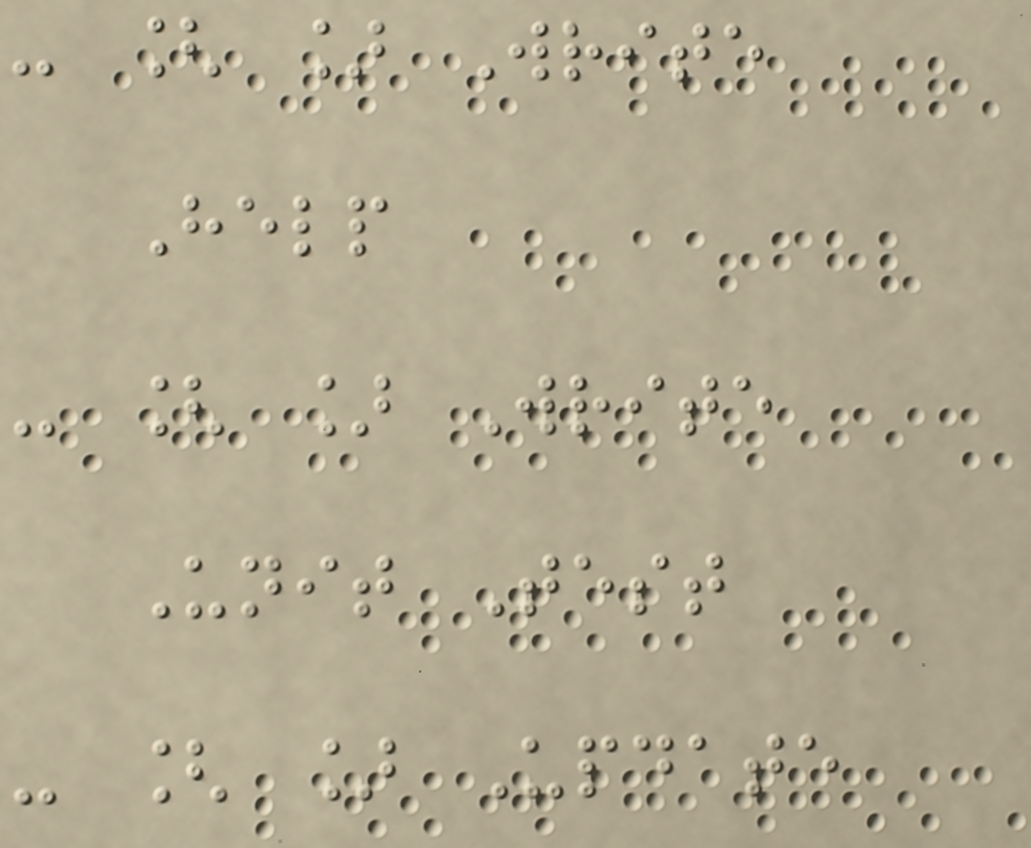- [ ] Write
Help
- [ ] Write
Unit Test
- [ ] Update
